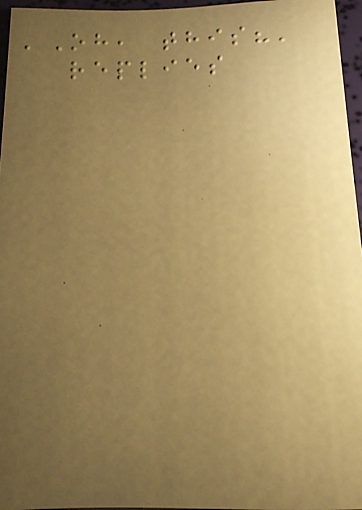'Oh, this?'
replies
